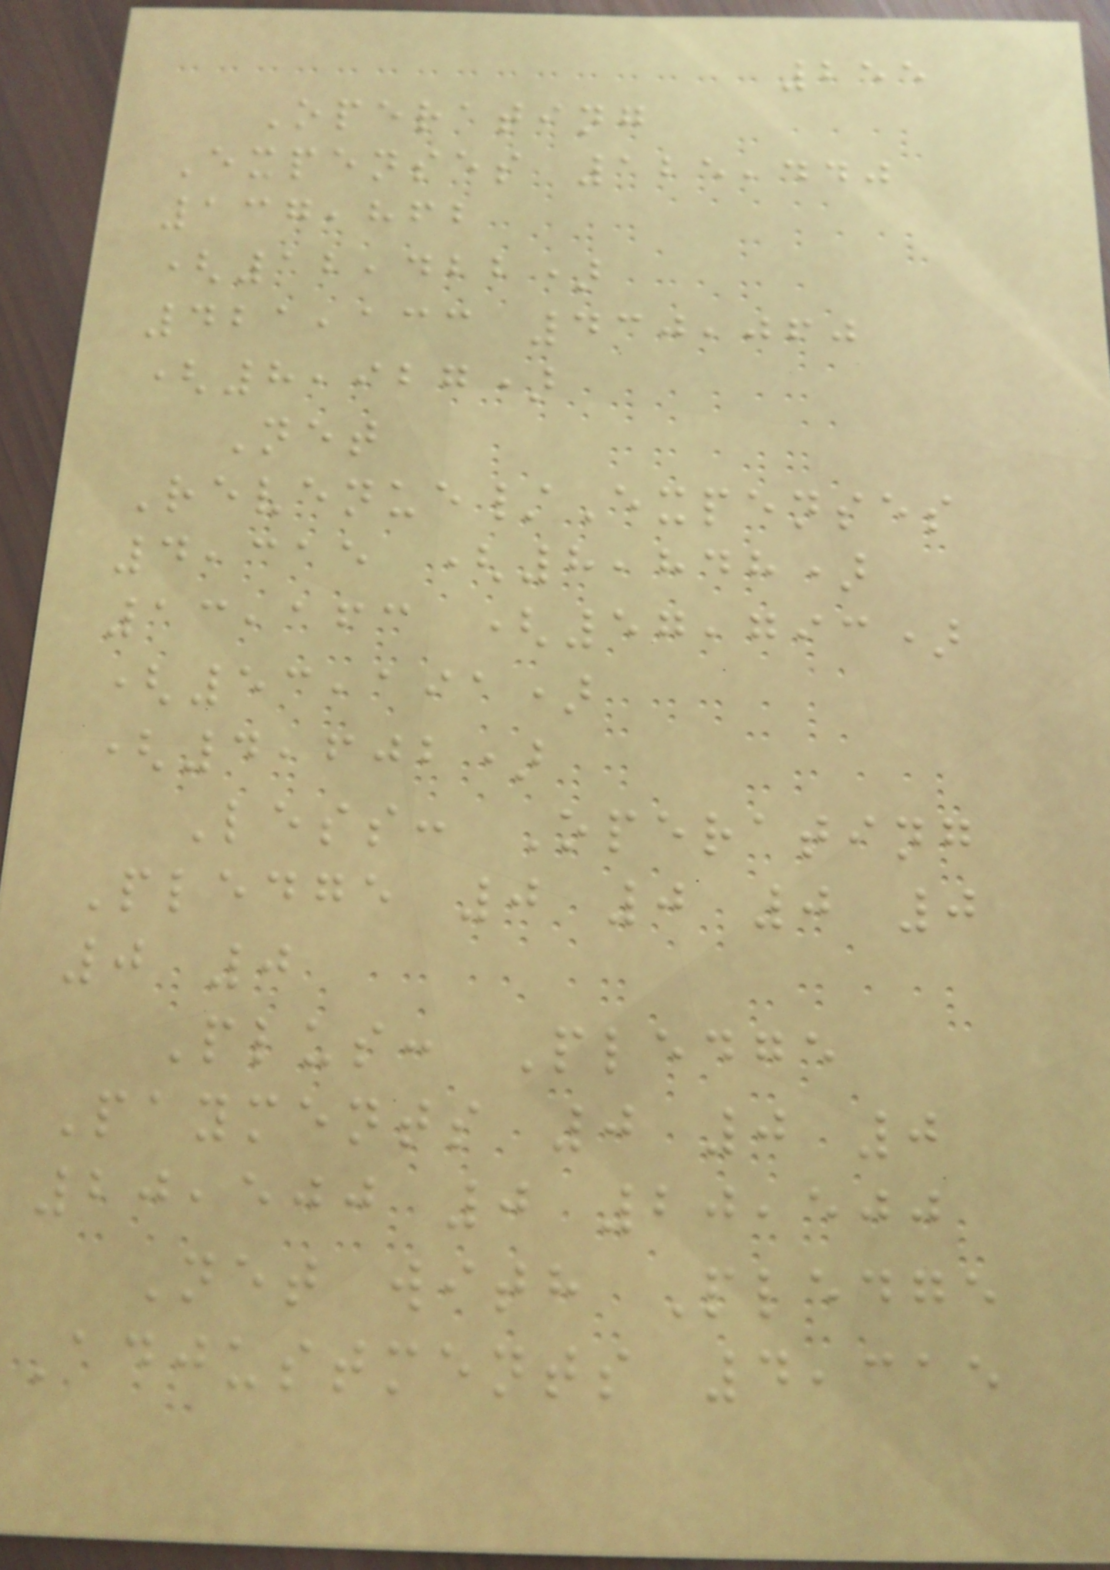255
Operating
Expenses 125,440
137,862
(12,422)
421,133 430,060
(8,927)
Net
Revenue/Expenses
4,315 (8,848)
13,163 (57,793)
(53,191)
(4,602)
Less: Operating
Pledge 0 0 0 0
0 0
Plus: Pledge
Payments 0 0 0
20,500 0 20,500
Net with Pledge
Adjustments 4,315
